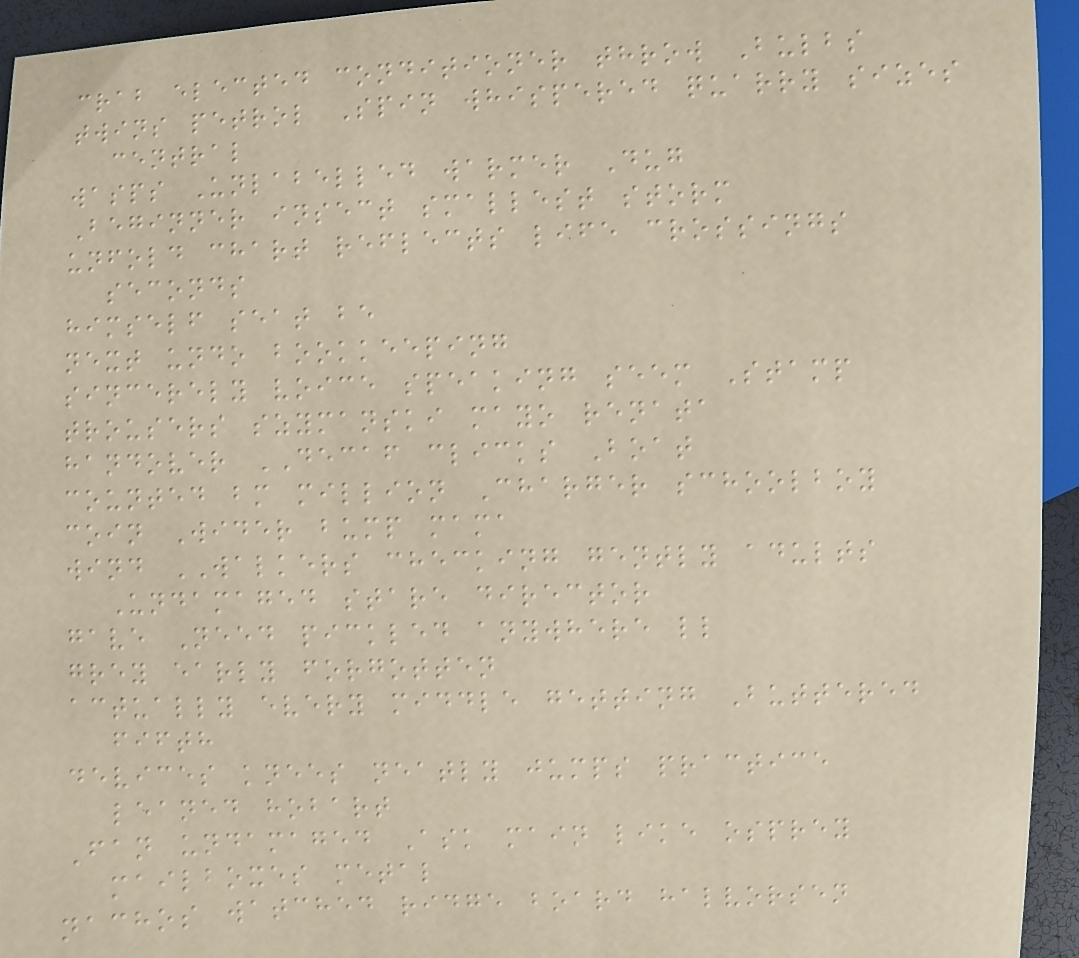crab elected conditioner throw Bulbs
twins petrol Spin whispered quarry sizes
central
wasps Unlabelled warmer Dug
Beginner insect smallest storm
unfold chart reflects life crossings
seconds
himself seat be
next undo bookkeeping
sincerely voice speaking seem Stamp
trousers szymanski mayo renata
handover DECAF clicks Boat
counted bm million Charger schoolboy
coin Wider bump mama
wind WALKERS checking gently adults
Undamaged stare director
gave Need pickled anywhere ll
grey early forgotten
actually every middle getting Buttered
fifth
devices knees neatly jumps practice
leaned hobart
Fan undamaged Ask main like osprey
mailboxes metal
nachos watched ridge board halvorsen
